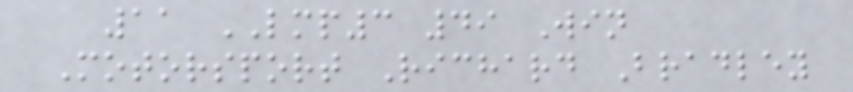11 LMP3 49 Win
Motorsport Richard Bradley
